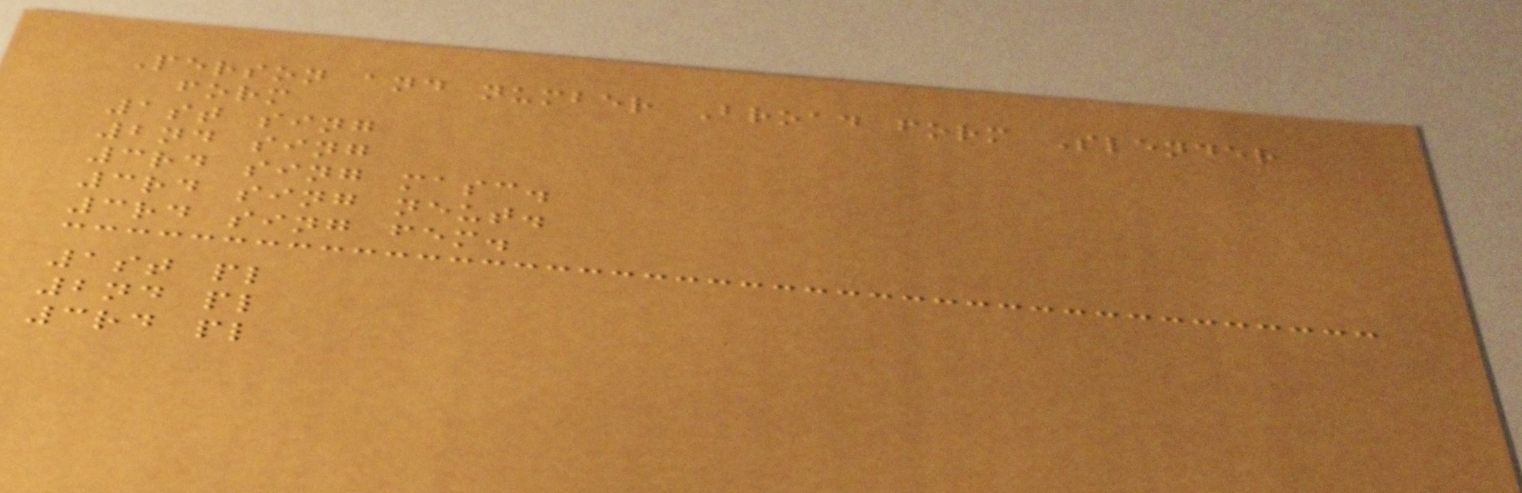Person and number Broad form Slender
form
1st sing
2nd sing
3rd sing masc.
3rd sing neut.
3rd sing fem.
1st pl
2nd pl
3rd pl
